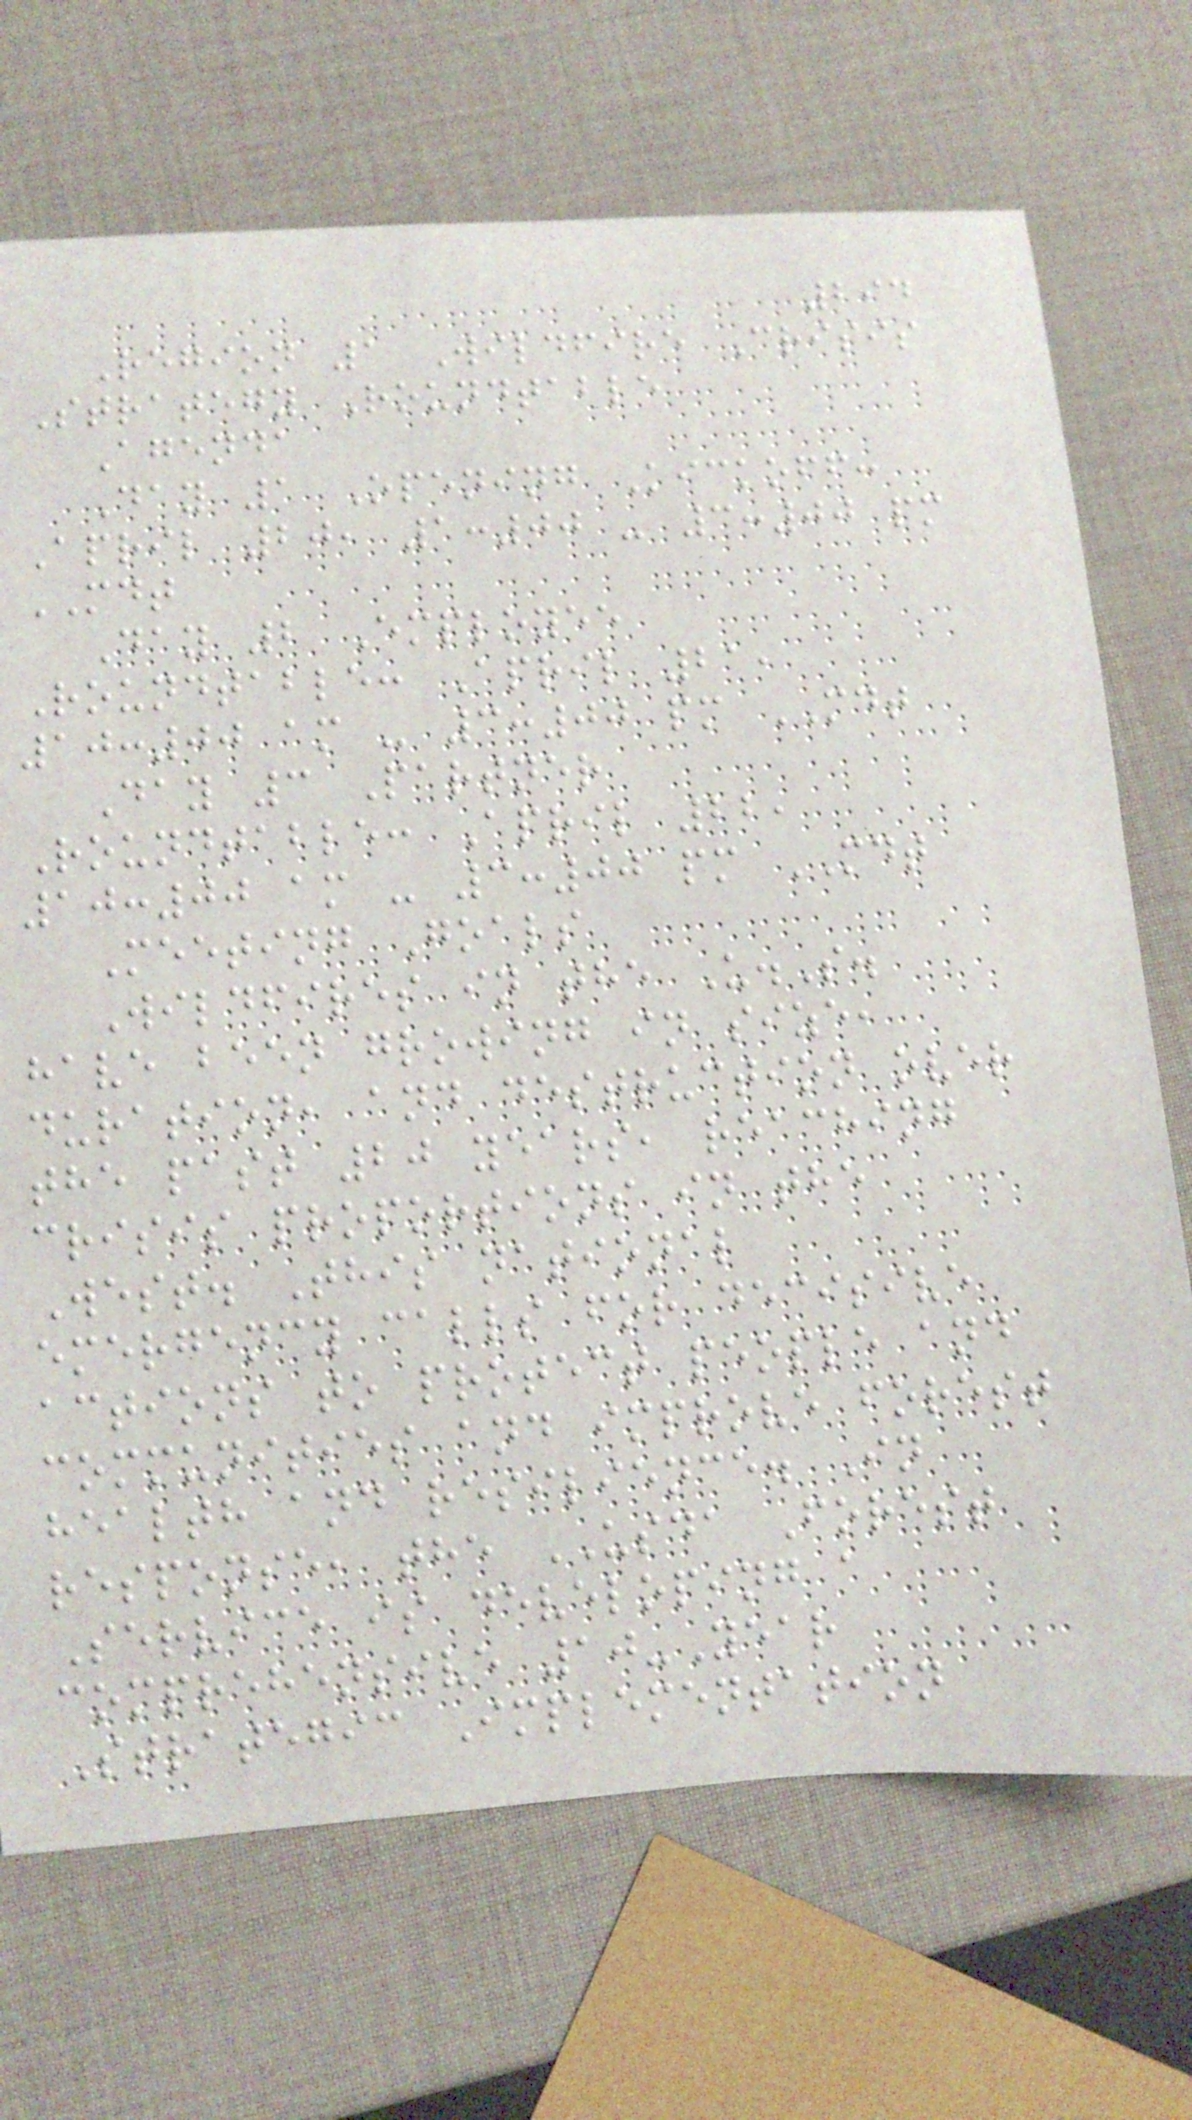294
Region 1 Wildfire Crisis
Strategy Roundtable
Agenda
Day 1 Opening Kickoff:
April 20, 1:00 - 3:00 pm
MDT
Day 2 Employee
Roundtable: April 21,
10:00 am - 3:00 pm MDT
Day 3 Partner
Roundtable: April 22,
10:00 am - 3:00 pm MDT
Meeting Goals
Wildfires in the U.S.
have been growing in size,
duration, and destruction over
the past 20 years, reaching
crisis proportions in the
West. This national
emergency calls for decisive
actions to protect people and
communities and improve forest
health and resilience. In
response, the USDA Forest
Service is developing a
comprehensive 10-Year
Strategic Implementation
